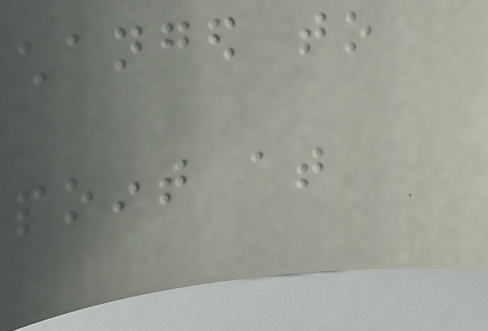changed to
point at
